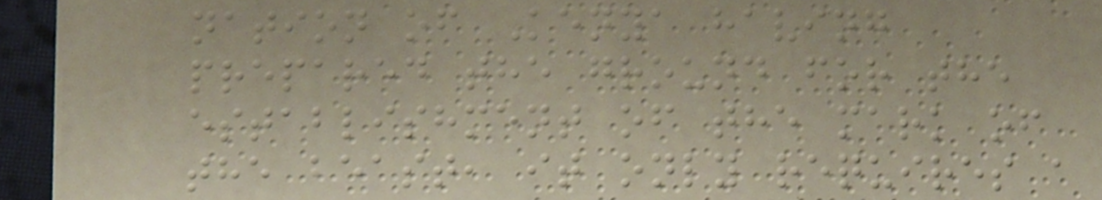nation of Kenya having
prepared the ground for the
establishment of the mark of
the beast, it only requires a
